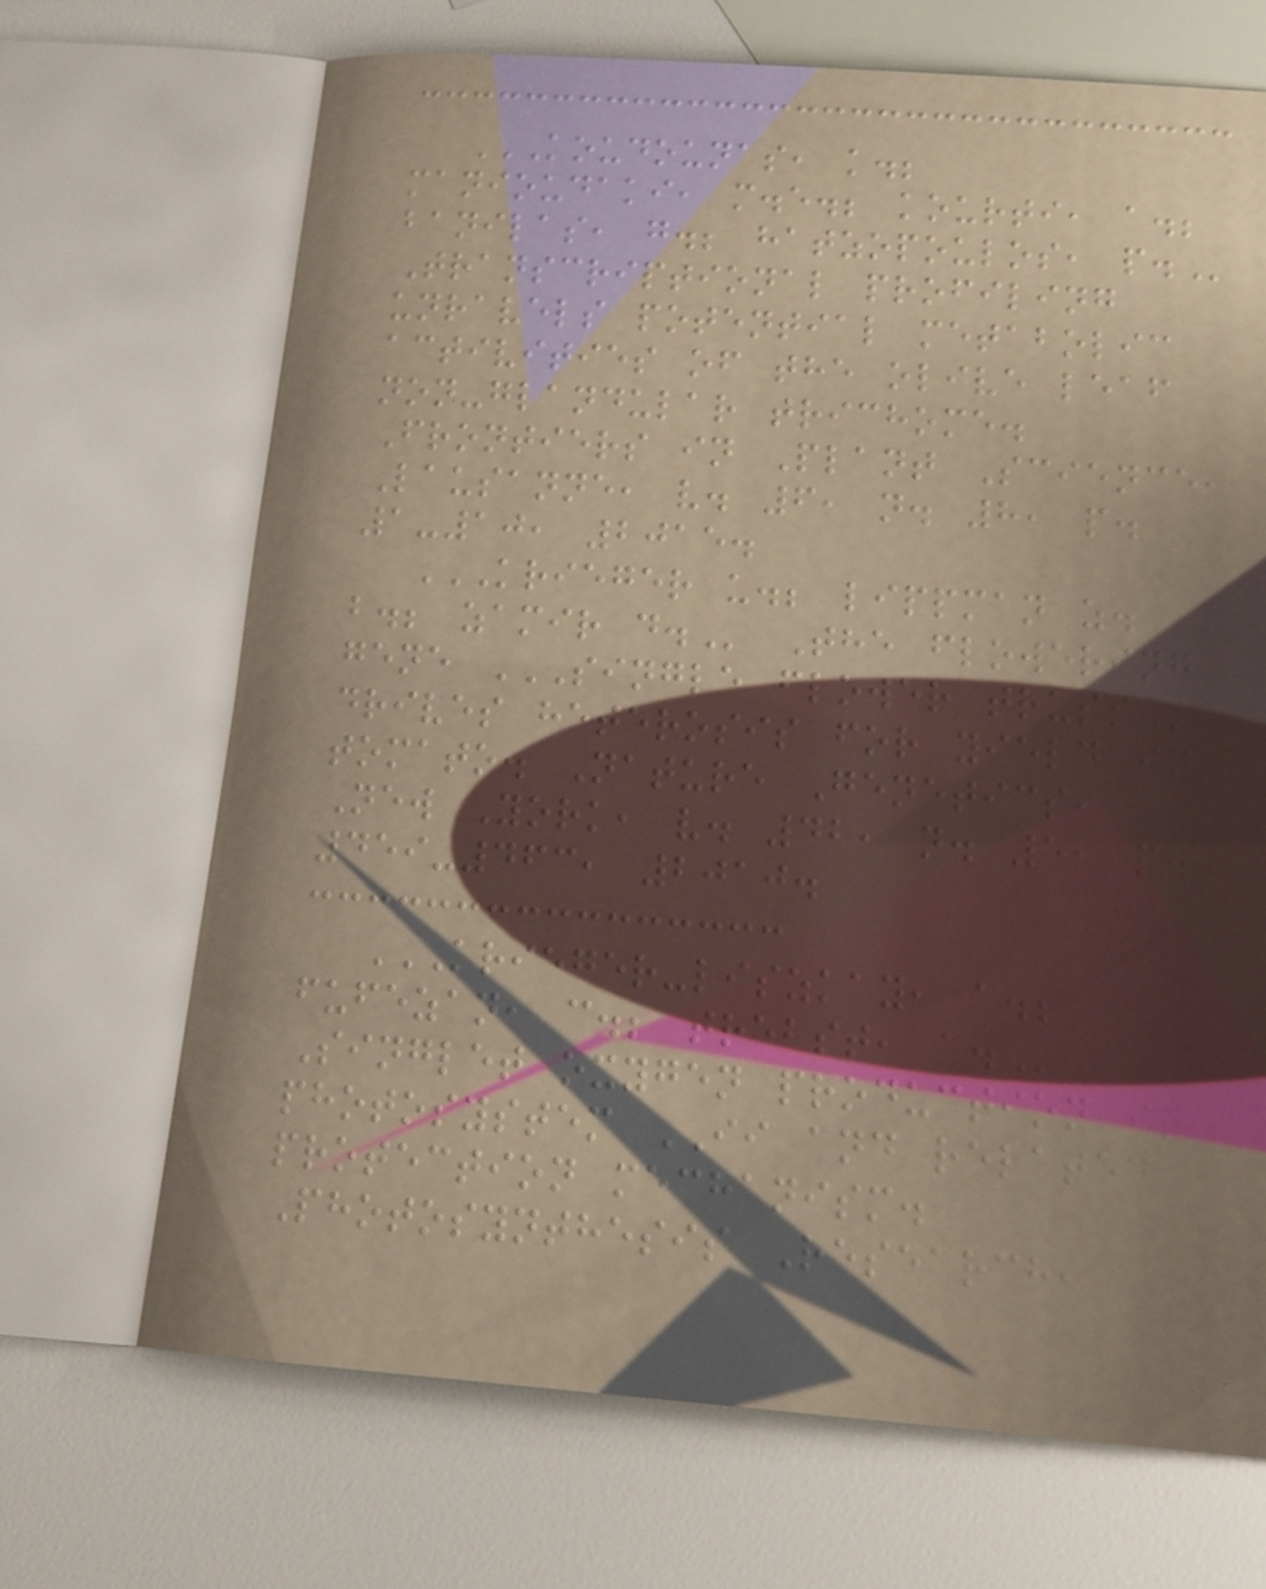KOUDOUNAS, K.;
MANIOUDAKI, M.E.; KOURTI, A.;
BANILAS, G.; HATZOPOULOS, P.
Transcriptional profiling
unravels potential metabolic
activities of the olive leaf
non-glandular trichome.
Frontiers in Plant Science,
Lausanne, v. 6, n. 8, p.
1-10, 2015.
KRIEGER U.; LIPPMAN Z.
B.; ZAMIR D. The flowering
gene SINGLE FLOWER TRUSS
drives heterosis for yield in
tomato. Nature Genetics,
New York, v. 42, n. 5, p.
459-463, 2010.
KRIEGER-LISZKAY, A.;
FUFEZAN, C.; TREBST, A.
Singlet oxygen production in
photosystem II and related
protection mechanism.
Photosynthesis Research,
